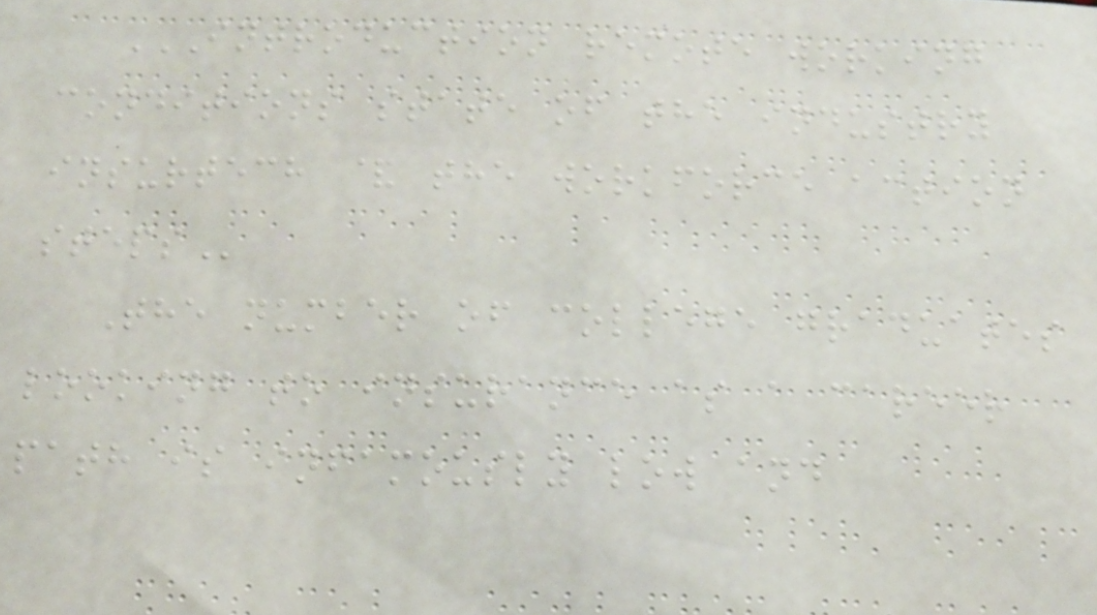INTRODUCTION REMOTE WORKING
CONDITIONS STATE OF THE INDUSTRY
INSURTECH & THE WORKFORCE ACTION
STEPS
The number of college graduates
looking to insurance as a career
path is infamously low and
